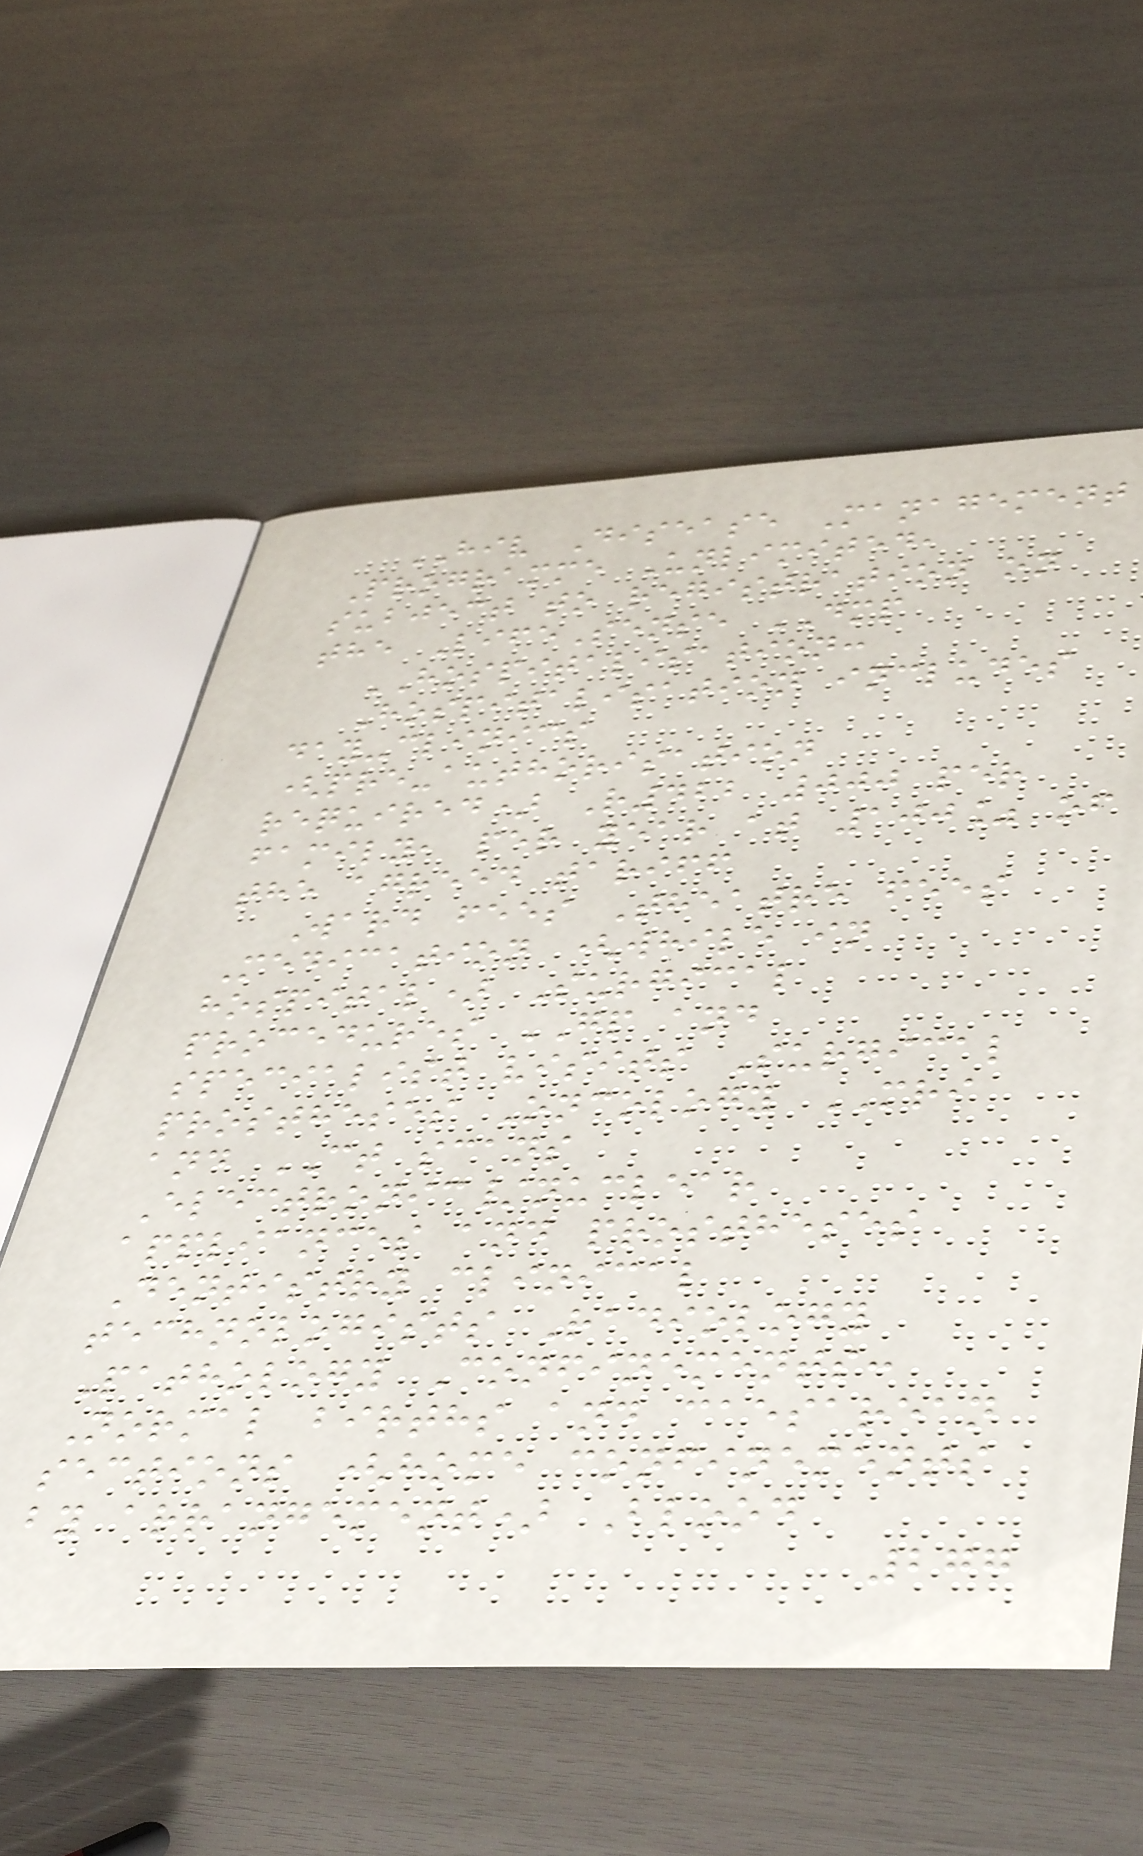HIV Disease Management
Programme Unlimited,
subject to registration on
the LifeSense DMP
HOSPITALISATION:
Hospitalisation includes
day-clinics
(pre-authorisation
required) R422 000 per
family, per year at 100% of
the agreed tariff
Ward fees Theatre fees
Medication (while in
hospital) Surgical
procedures GP and
specialist visits Surgical
prostheses Oncology MRI
and CT scans
Electronic/nuclear
appliances and prostheses
Dentistry clinical
technologists Radiology
Pathology Confinements:
Normal births and caesarean
sections (home confinements
by arrangement) Blood
277
